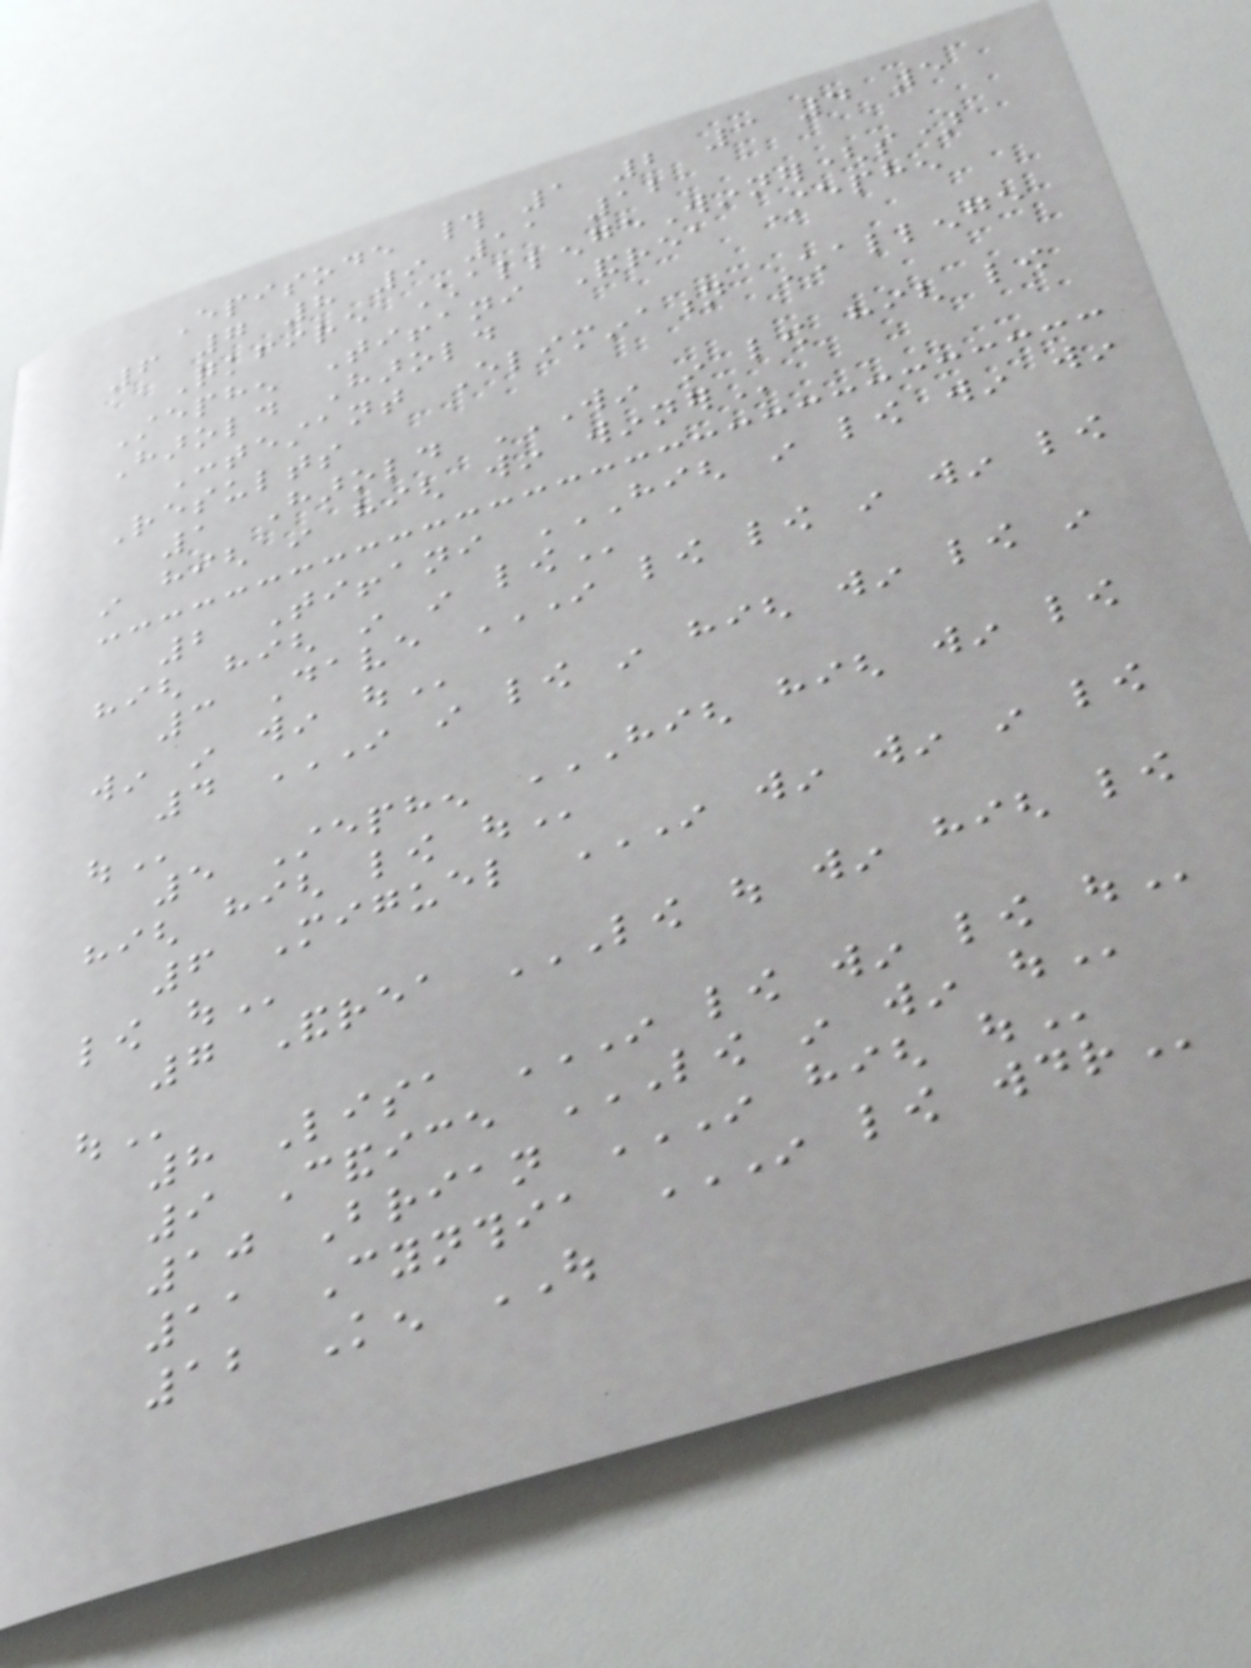Episode # 1 2 3 4 5
6 7 8 9 11 12
Quickfire ChallengeWinner(s)
Stephen Tiffani Andrea Stephen
Harold Harold
Contestant Elimination Challenge
Results
1 Harold WIN IN LOW HIGH LOW
IN HIGH IN HIGH WIN WINNER
2 Tiffani HIGH IN LOW WIN WIN
HIGH HIGH IN IN LOW
3 Dave IN LOW LOW IN WIN LOW
WIN IN WIN OUT
4 IN IN LOW IN HIGH WIN LOW IN
OUT
5 Stephen HIGH HIGH WIN LOW
HIGH HIGH LOW OUT
6 Miguel IN WIN WIN IN LOW
LOW OUT
7 Andrea LOW OUT WIN HIGH LOW
OUT
8 Lisa IN LOW WIN LOW OUT
9 Candice LOW IN WIN OUT
10 Brian IN HIGH OUT
11 Cynthia IN LOW WDR
12 Ken OUT
